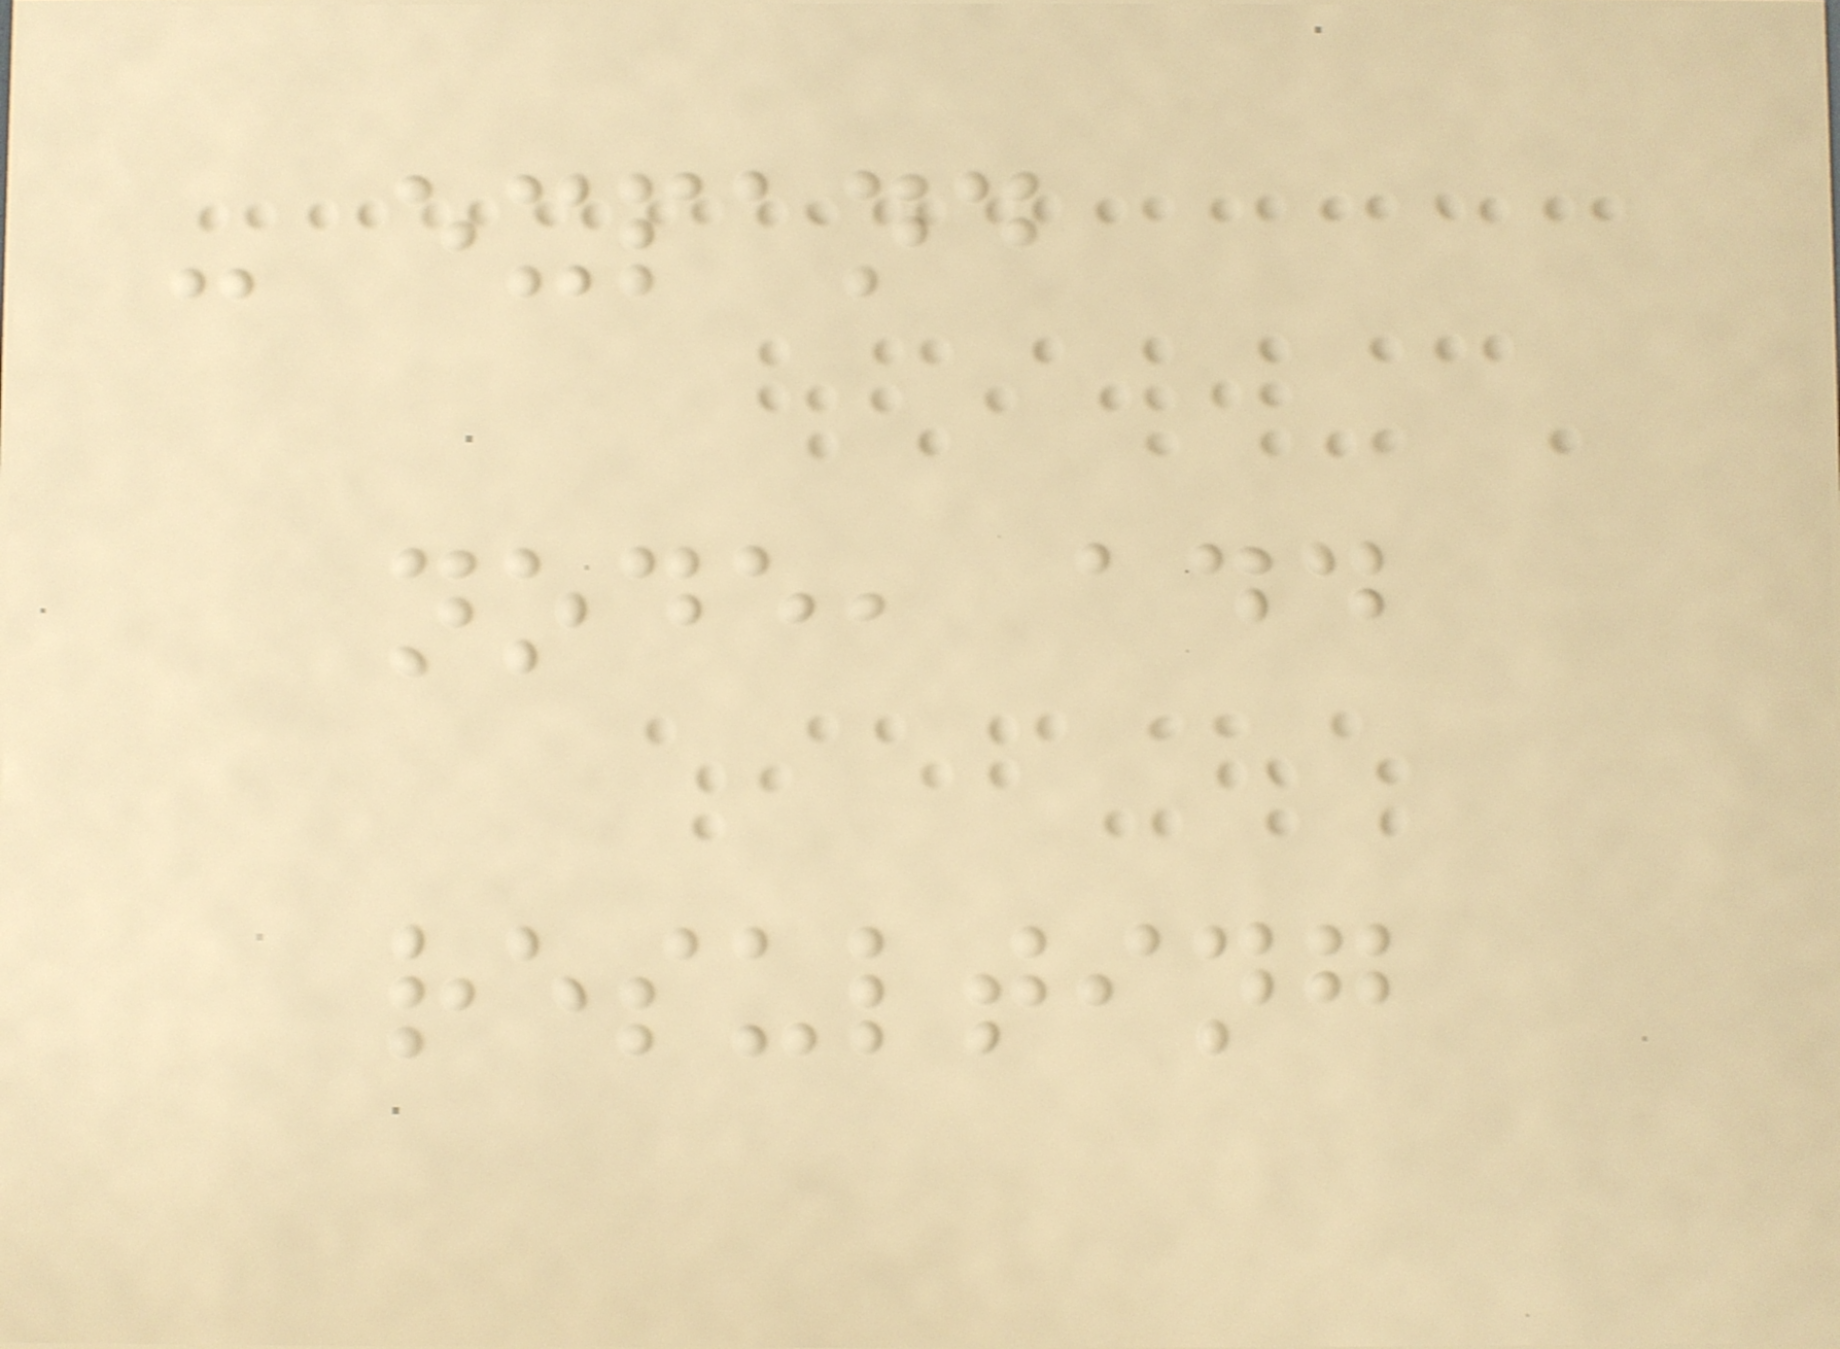- expand
node, add
resulting
